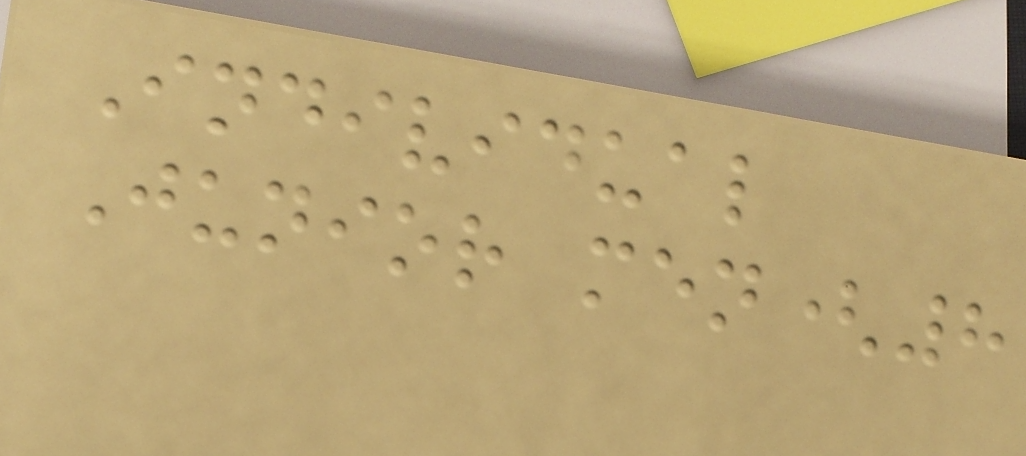Individual
Junior men(8
